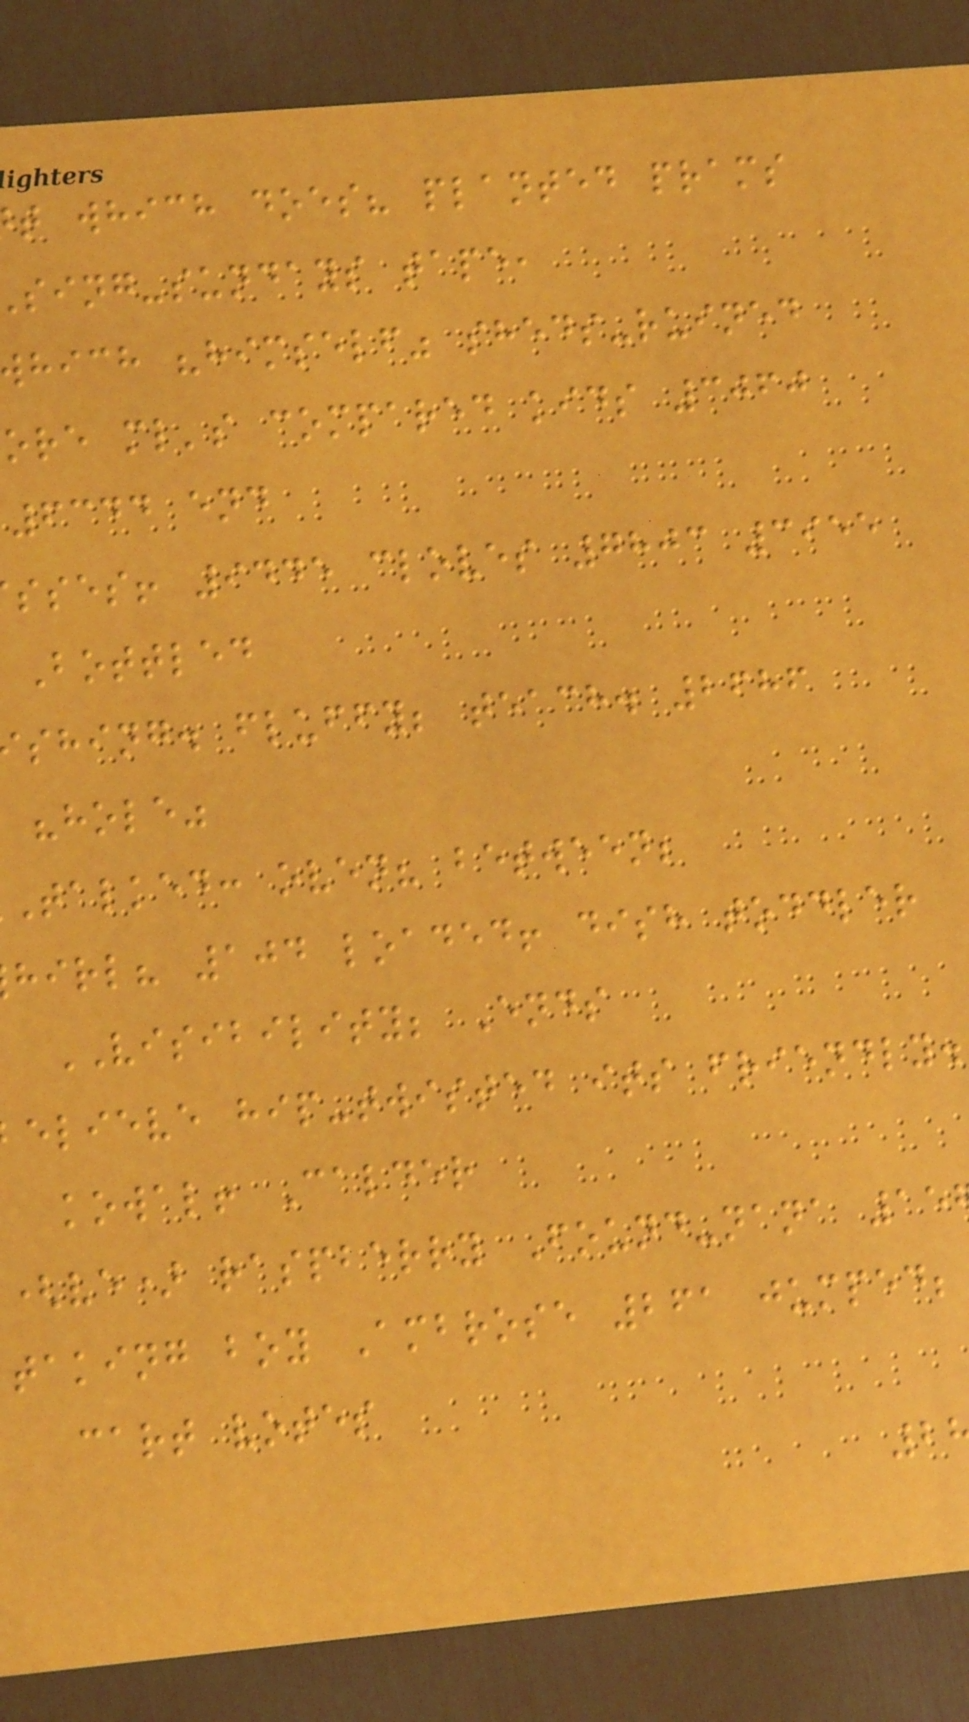t which does? planted prams
sing-sundays tape,
hich "himself" sheds-ruined
ore ml's compared kids 3060
6344 end
sses! 9445 cloves 7803 3955
Bottled
shing. fluffy; teach. 2686
"hole"
talked: oven? between;
hirl? 104 loaded! dish toddler
VISIBILITY; Ends
elieve hip-twisted its friendly.
kowal! Calder
(ve) raspberry Found-nana 15
taking boy Ambrose 261 jumped;
cart votes
